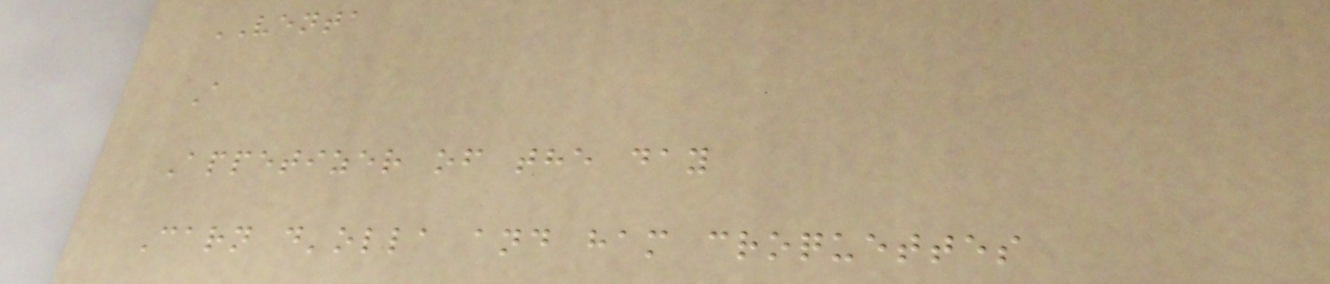VENTA
A
Appetizer of the day
Carn d'olla and ham croquettes
